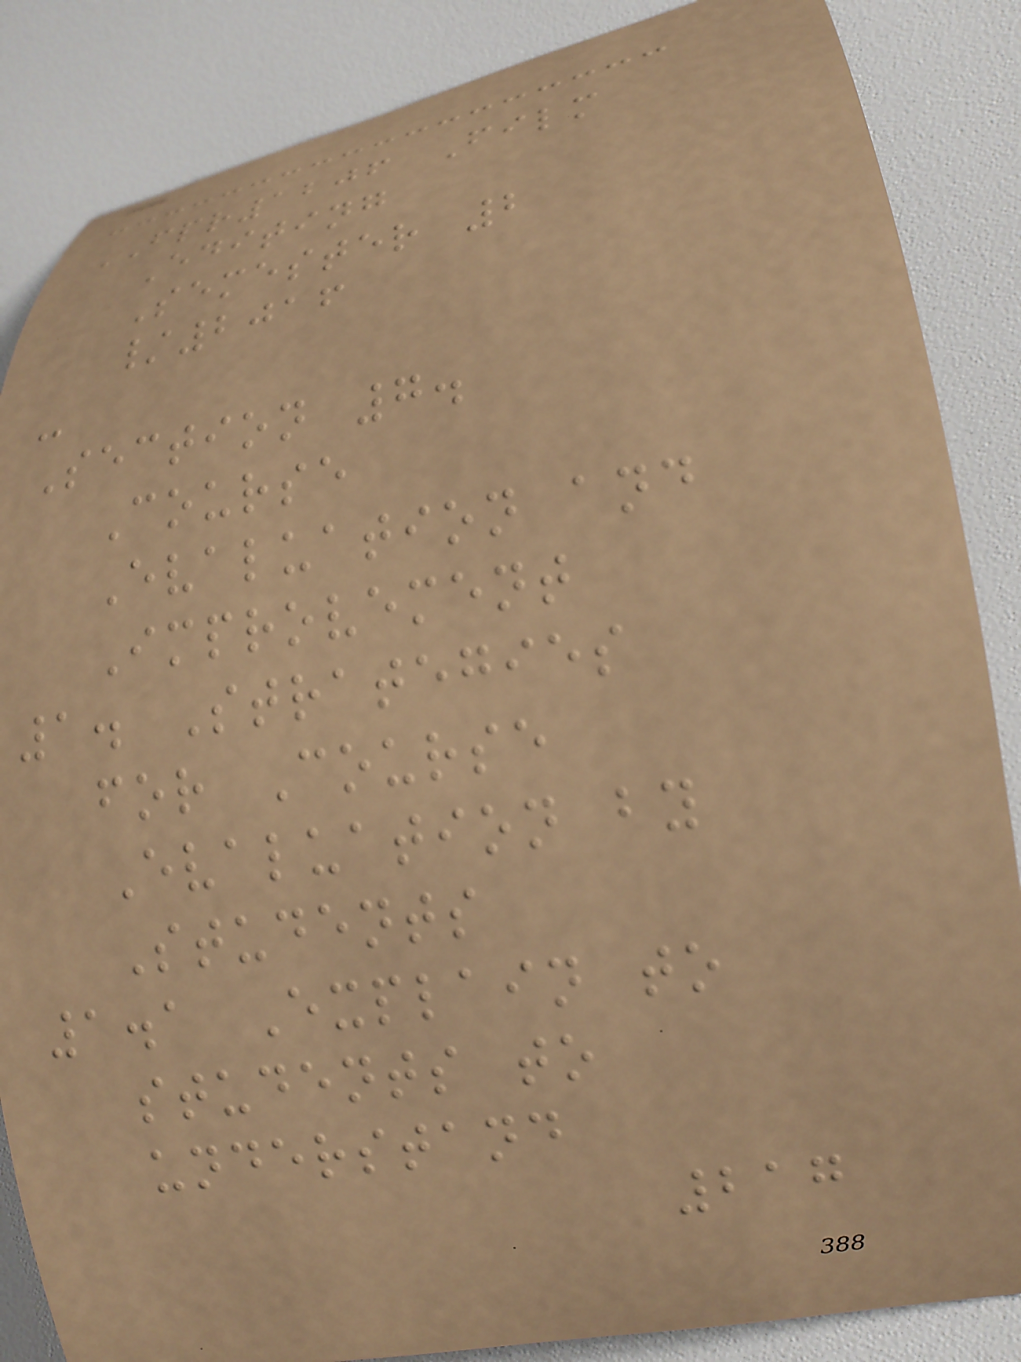FPR1206 Film
Editing
Semester 2
/2016
-
Section 7.
Course
Evaluation and
Improvement
1. Strategies
for Course
Evaluation by
Students
1.1 Explain to
students to
understand
217
